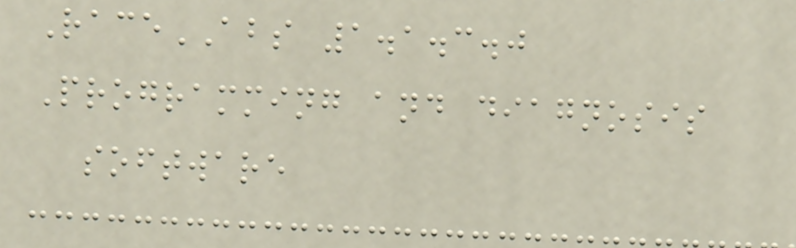RaceABS 1.1.3.0
Programming and diagnosis
software
